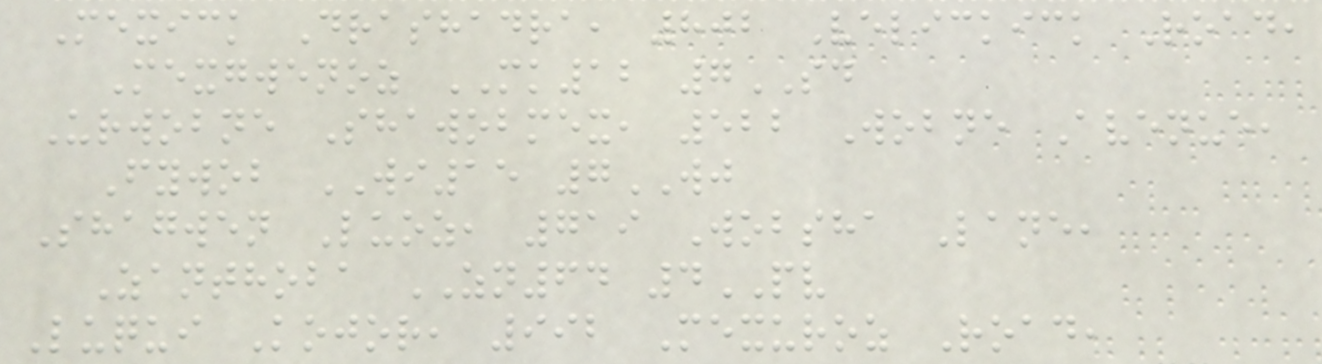Mexick Drashadra, 802 Velickick Road,
Mexgwenoz MK12 7SD
Urwobne Shawobmex, 522 Wobne Avenue,
Fywob WI15 7WJ
Shagwen Luoz, 719 Wobsha Lane,
Zanthoba ZN64 4PV
Luqui Kojor, 992 Mexuroz Road,
